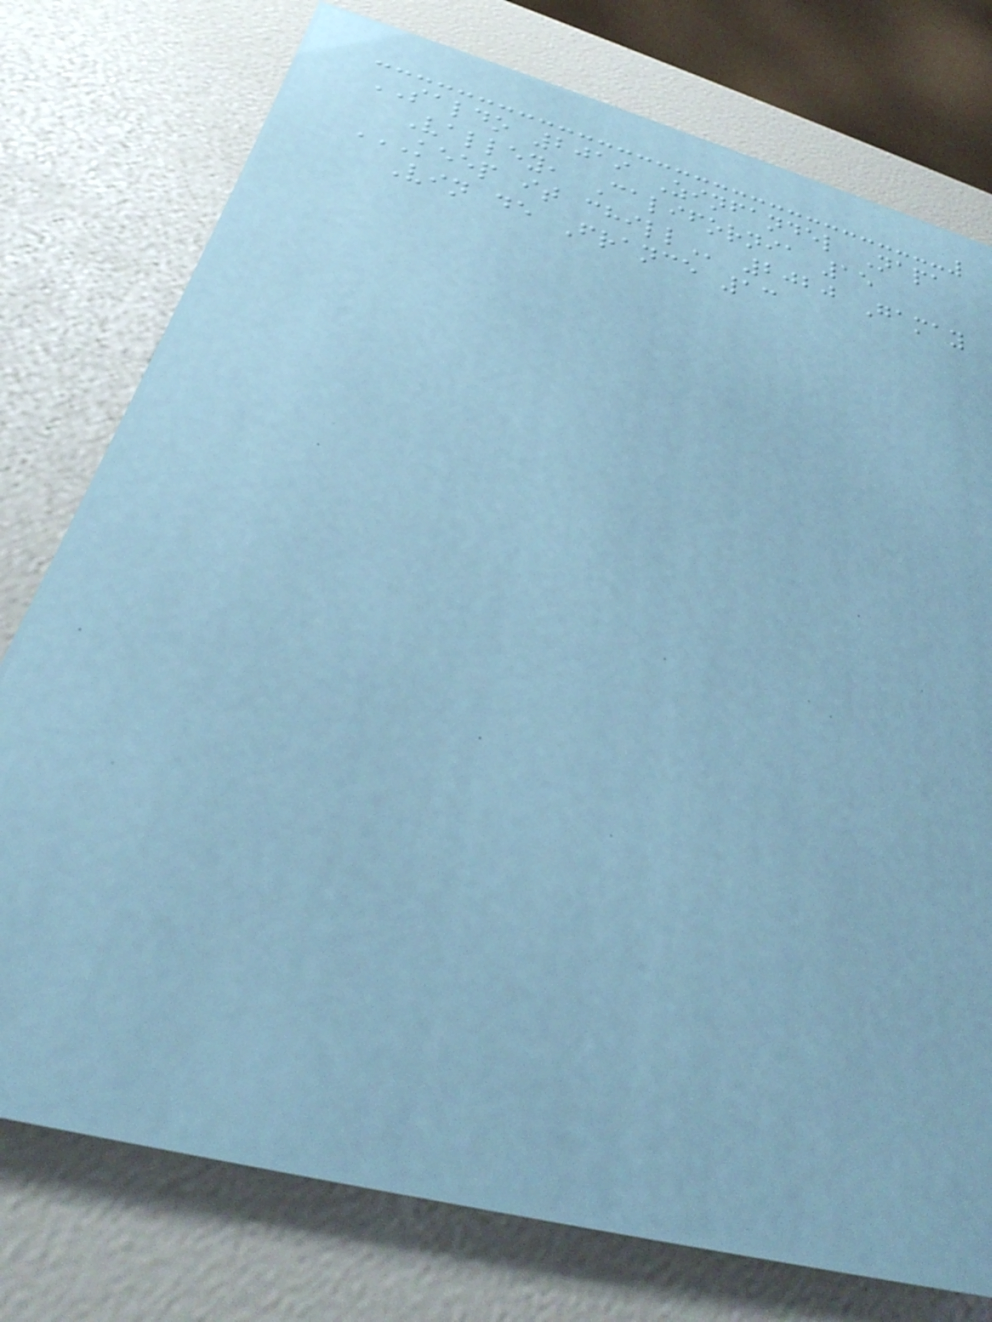SALDO 2019 Zinfandel Napa
Valley, California 15
KEEP IT CHILL 2020 Gamay
Vin de France 13
